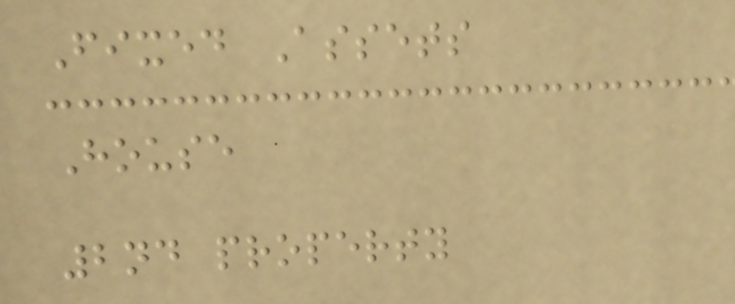Fixed Assets
House
2nd property
